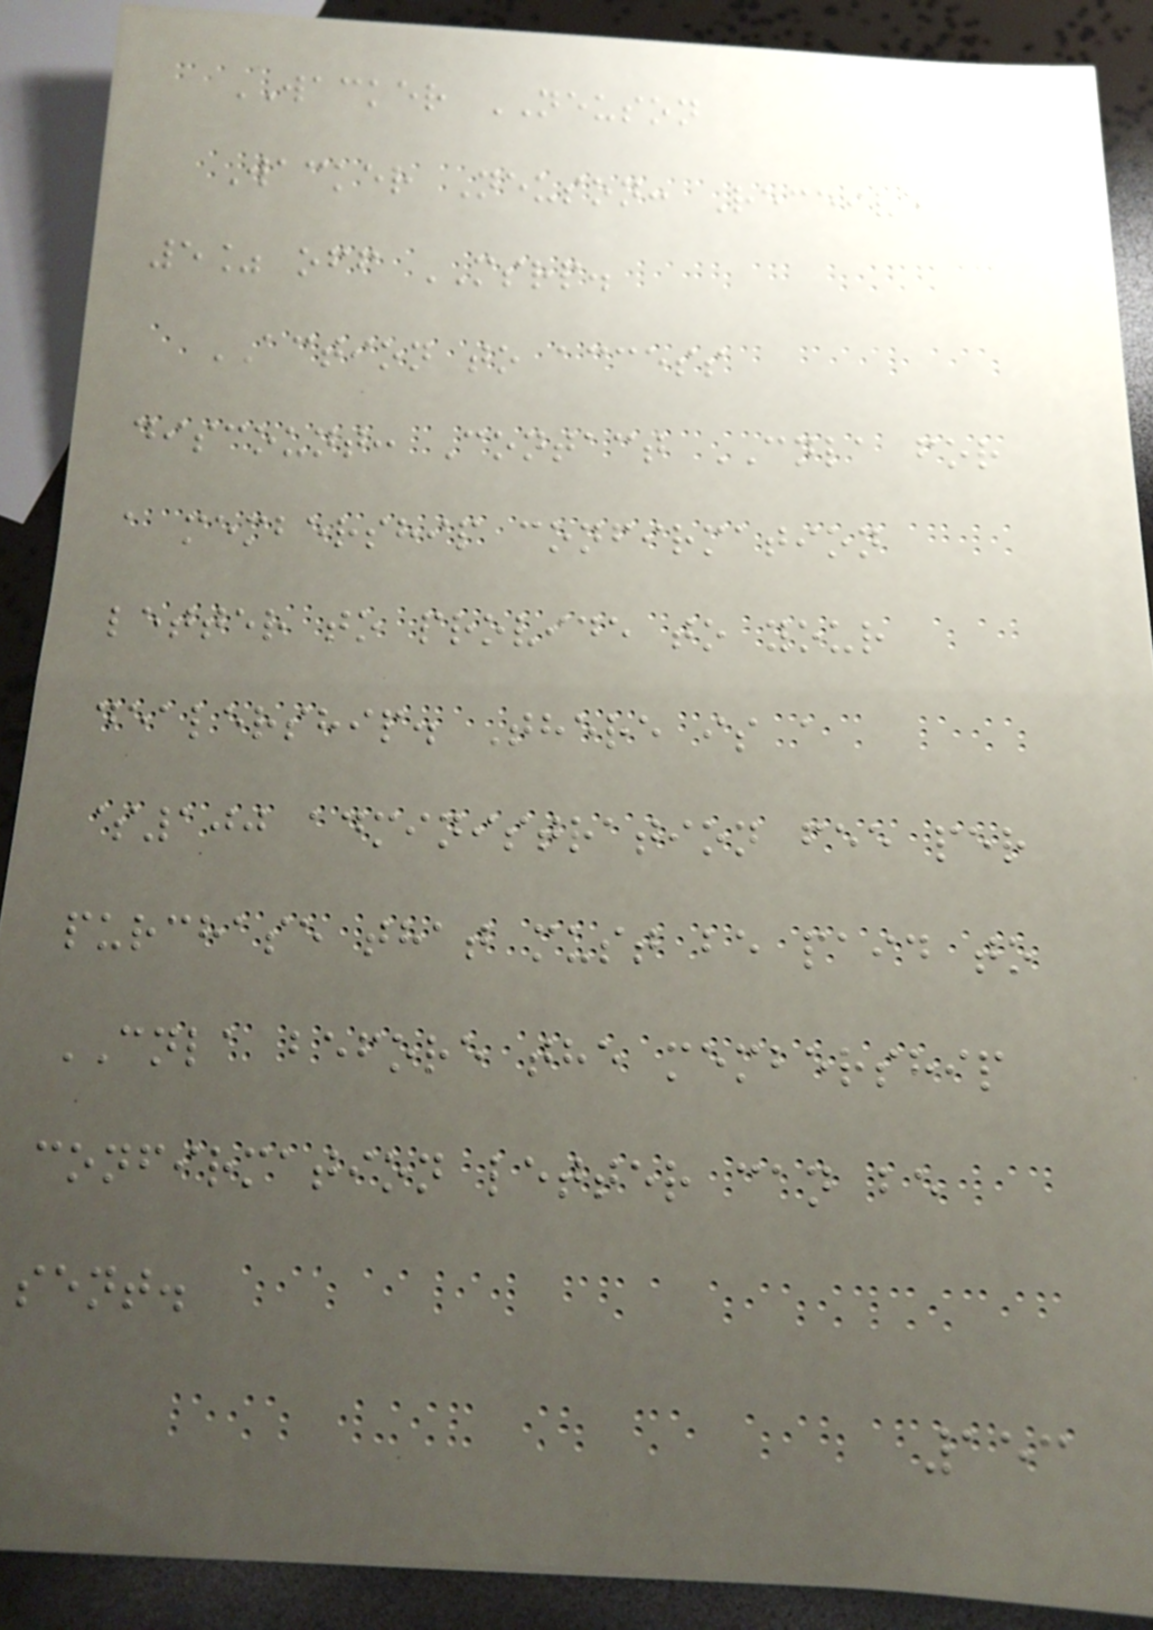WACKER NEUSON
Wacker Neuson: Receive
5% off MSRP.
ACTION to access
discount: Contact CNLA for
a membership confirmation
letter to provide to your
dealership. There is a
$100 administration fee per
purchase that must be paid to
CNLA before the membership
confirmation letter can be
sent.
153
